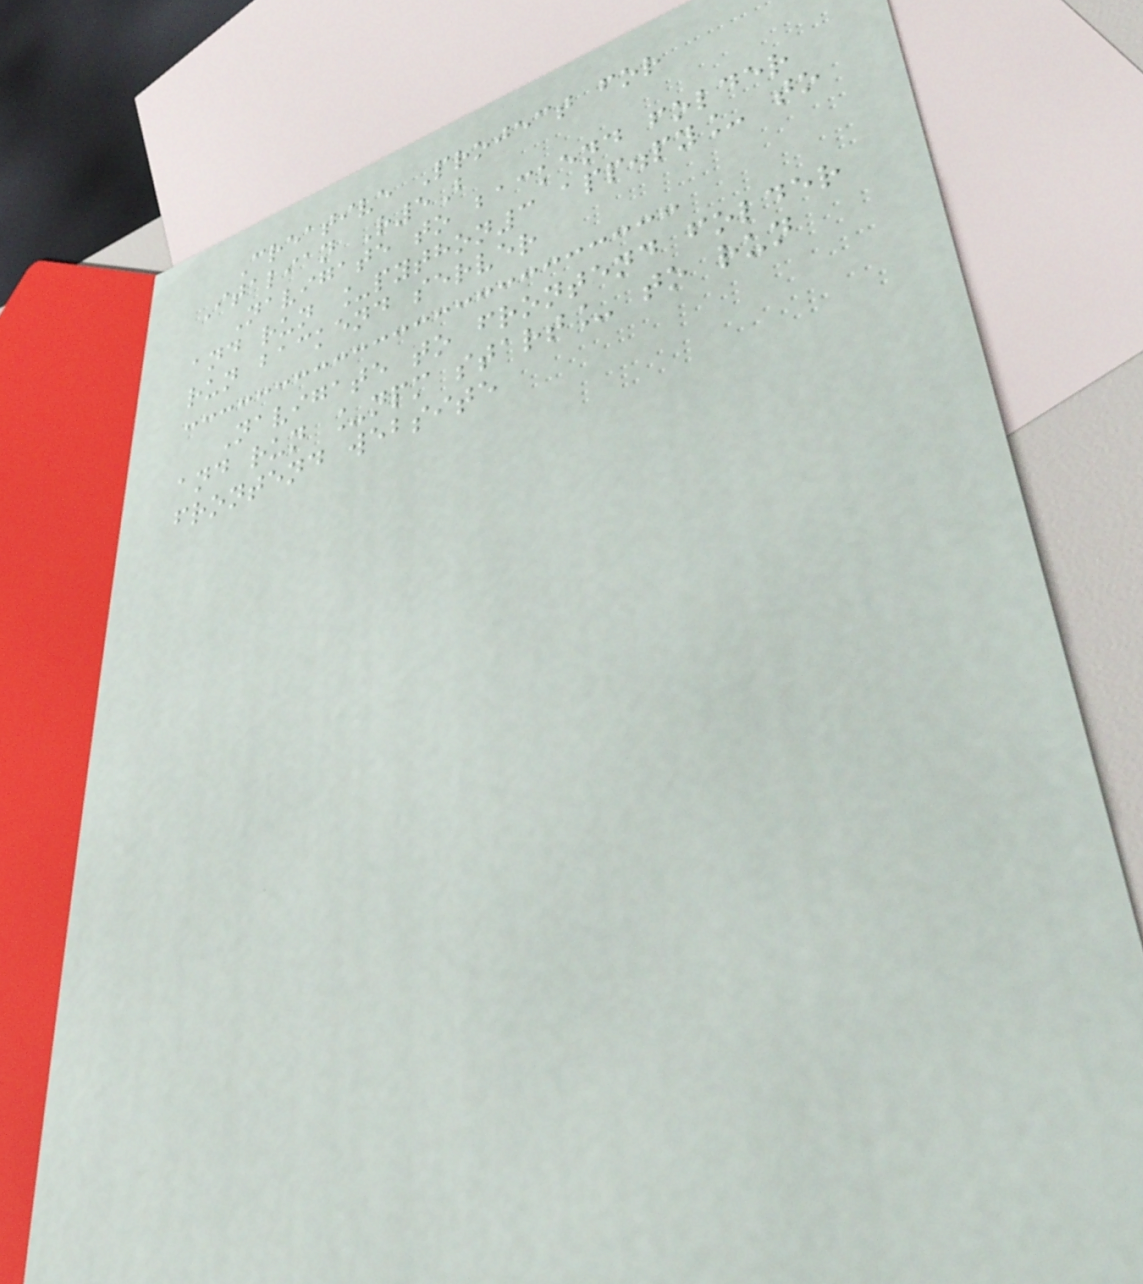Creative Project for
Italian R5B
Navigate to backend folder
and run _python3 app.py_ to
run backend server
Navigate to frontend folder
and run _npm start_ to run
frontend website
